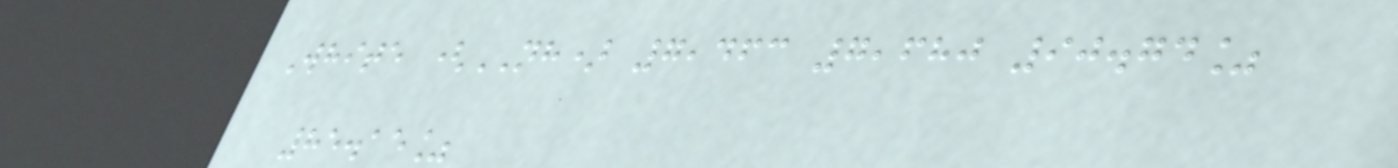White (NH) 7,463 7,680 90.74%
85.15%
